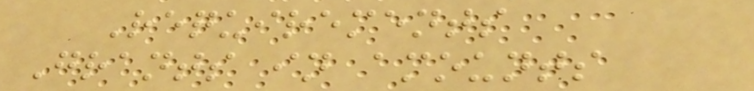Requirements
Grants in amounts
